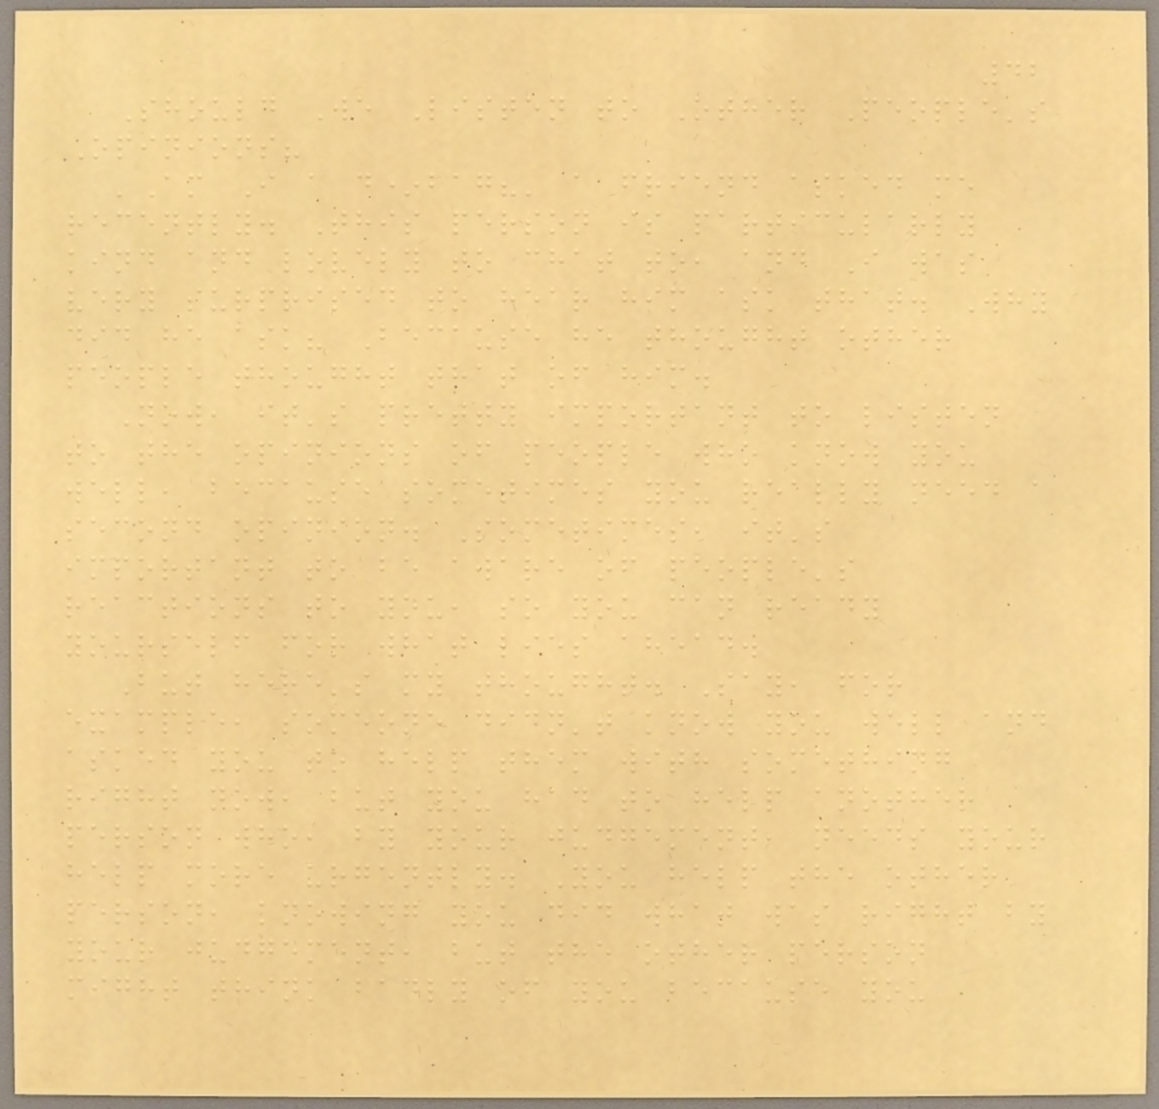42
Should We Listen to Other People's
Opinions?
'Am I a d*bag?' a friend asked me
recently. This person is particularly
kind and lovely to chat to, and I was
very surprised to hear him ask that. Why
did he ask? Because he thought other
people thought that of him.
Now, it's pretty important to listen
to the opinions of people who know you
well, because sometimes you really need a
second opinion. Sometimes, it's
important to be aware of people's
reactions to you, so you can ready
yourself for what lies ahead.
But here's my thought. Say, for
example, someone didn't know you well and
asked you to help them with something
right now, but you had to help another
person who, by your judgement, needs your
help more urgently. You help the other
person, knowing you did what was right by
your judgement, but the other person
might think badly of you because you
